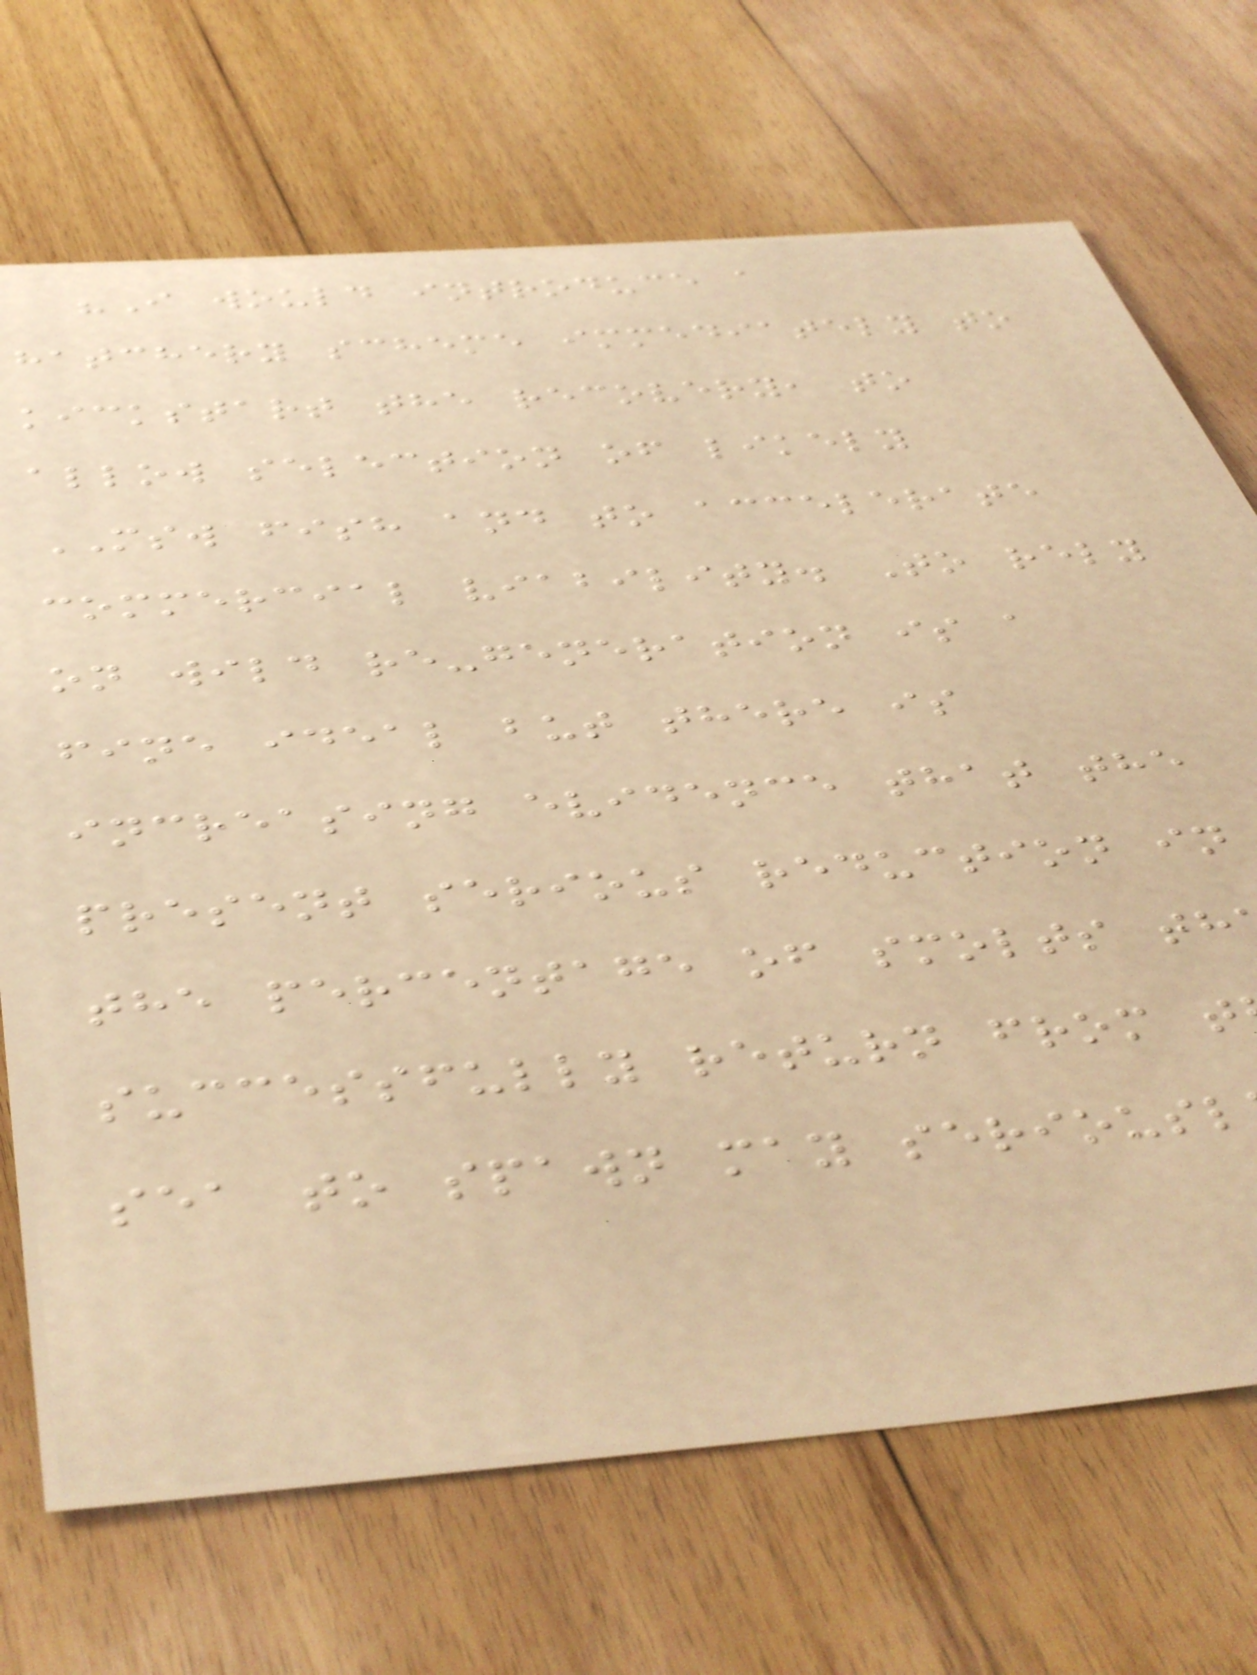"I would introduce a
hatchery scheme immediately to
kickstart the recovery, to
allow selection of likely
MSW fish and to accelerate
commercial viability. To rely
on wild re-generation is a
fine ideal but there is
increasing evidence that the
present serious reduction in
the percentage of smolts th
successfully return from t
sea to spawn may seriousl
